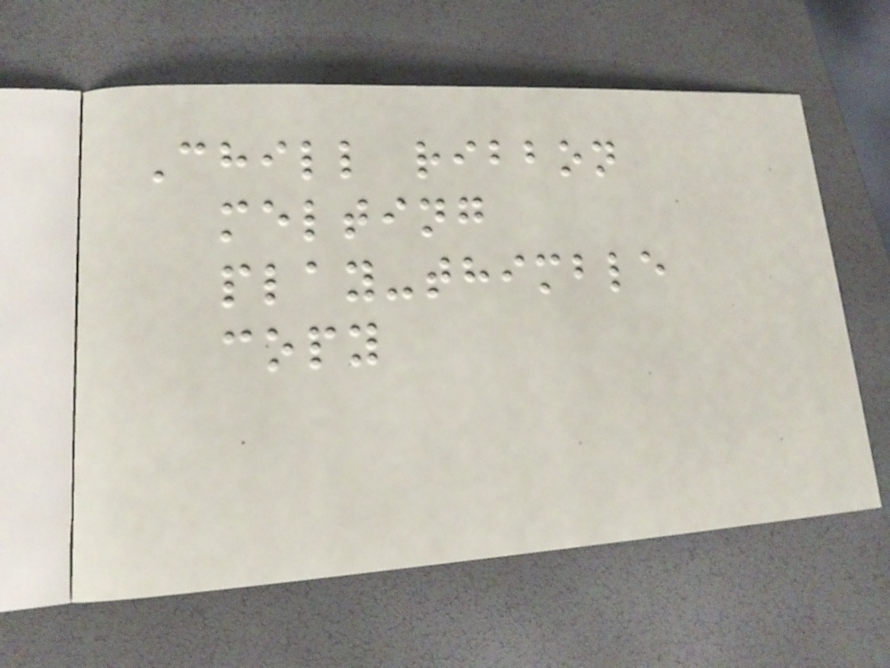Chill ribbon
melting
play-thimble
copy
